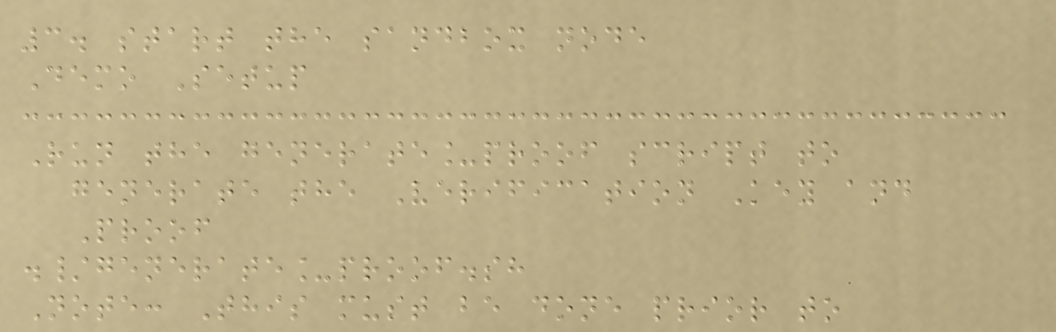3. start the sandbox node
Demo Setup
Run the generate_proof script to
generate the Verification Key and
Proof
./generate_proof.sh
Note: This must be done prior to
